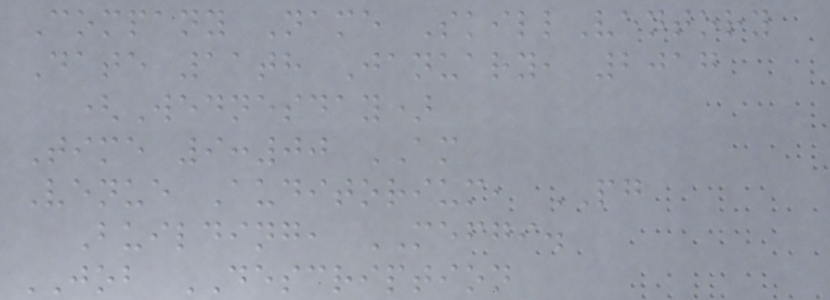Company Name SkillVentory
Date 11th January, 2017
(Wednesday)
Time 9:00 AM
Venue Auditorium, PG
Building, MEFGI.
JOB DESCRIPTION
